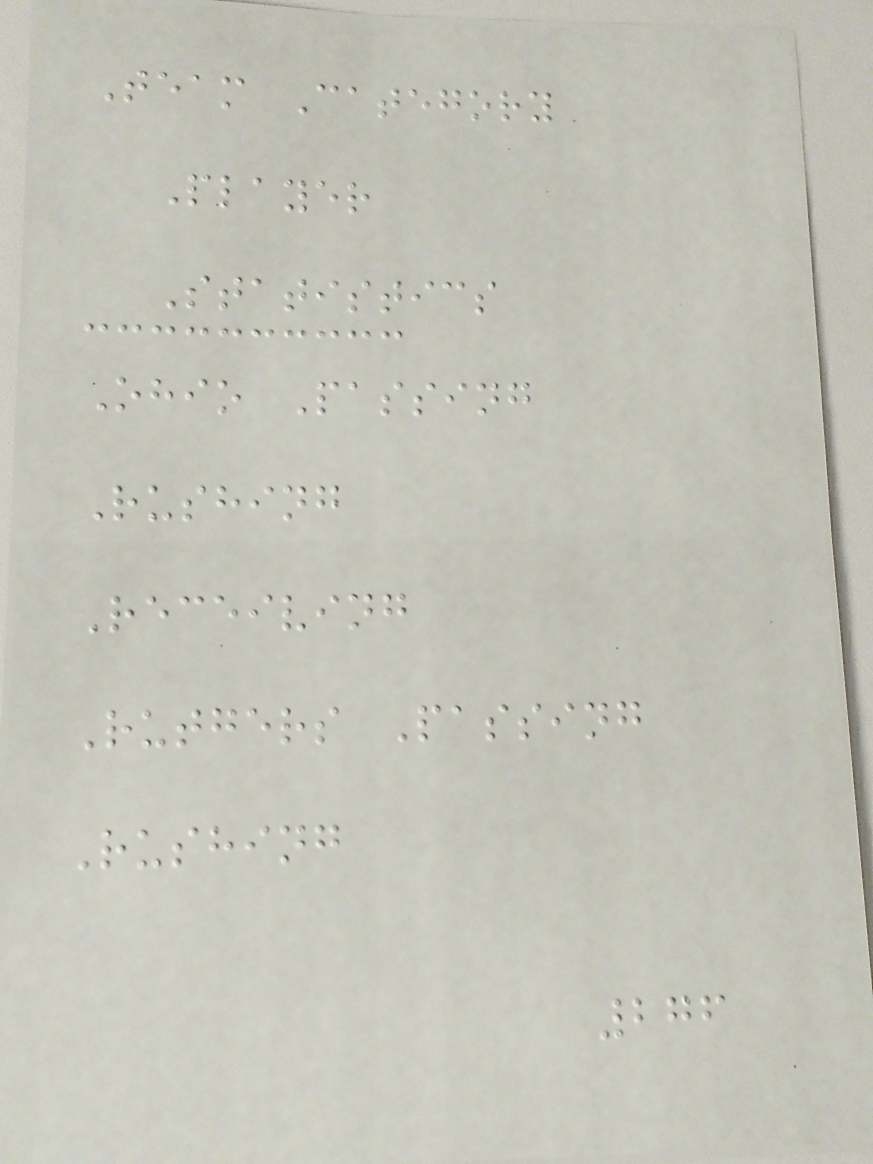Team Category
Player
Statistics
Ohio Passing
Rushing
Receiving
Rutgers Passing
Rushing
276
